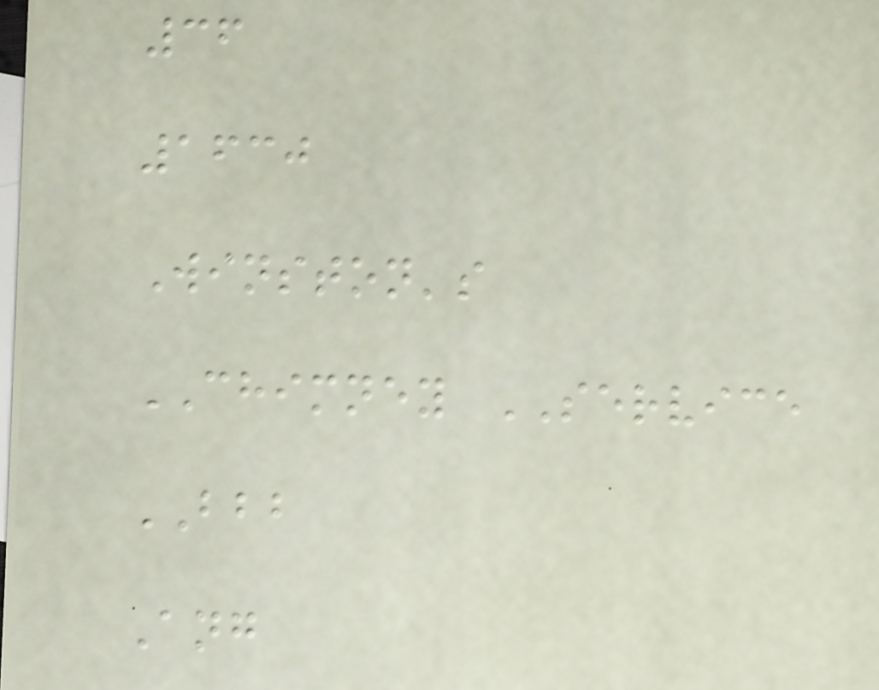36
1630
Winston's
CHIMNEY SERVICE
BBB
Ang
